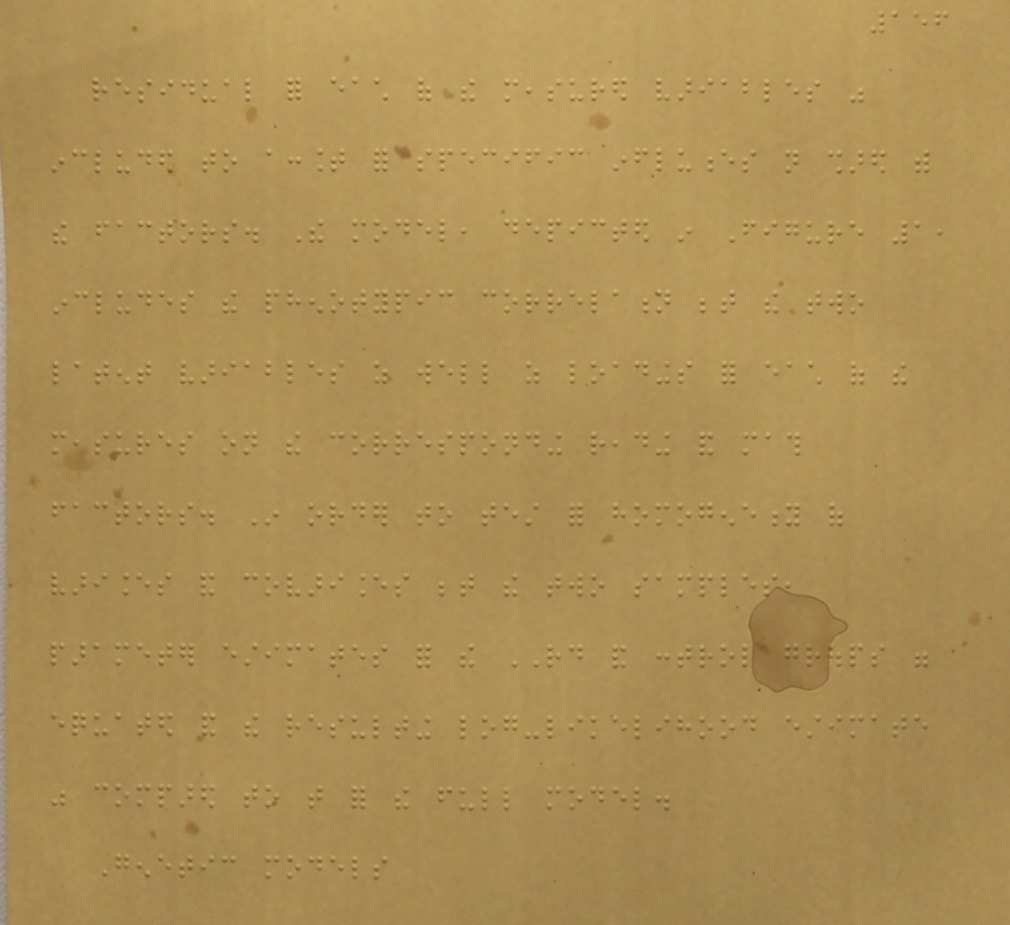156
residual for each of the measured variables was
included to account for specific influences not shared with
the factors. The model, depicted in Figure 1,
includes the phenotypic correlation between the two
latent variables as well as loadings for each of the
measures on the corresponding reading and math
factors. In order to test for homogeneity of
variances and covariances between the two samples,
parameter estimates for the RD and control groups were
equated and the resulting log-likelihood estimate
was compared to that for the full model.
Genetic models
